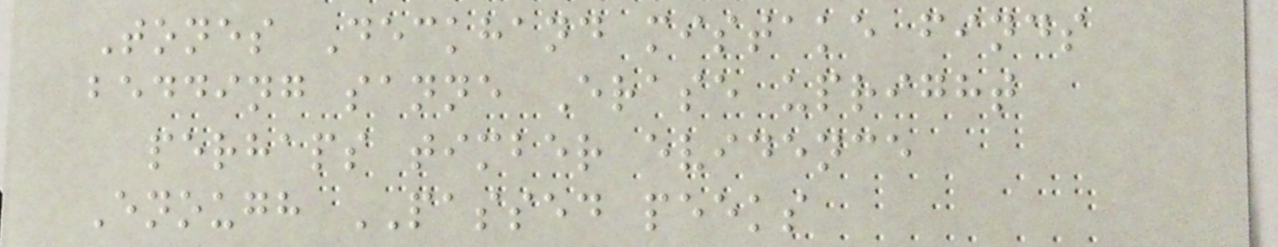Tones Deckhand mistake finds
bedding sanne Erase upright
perhaps timber evidence
Enough PASSED peeks
